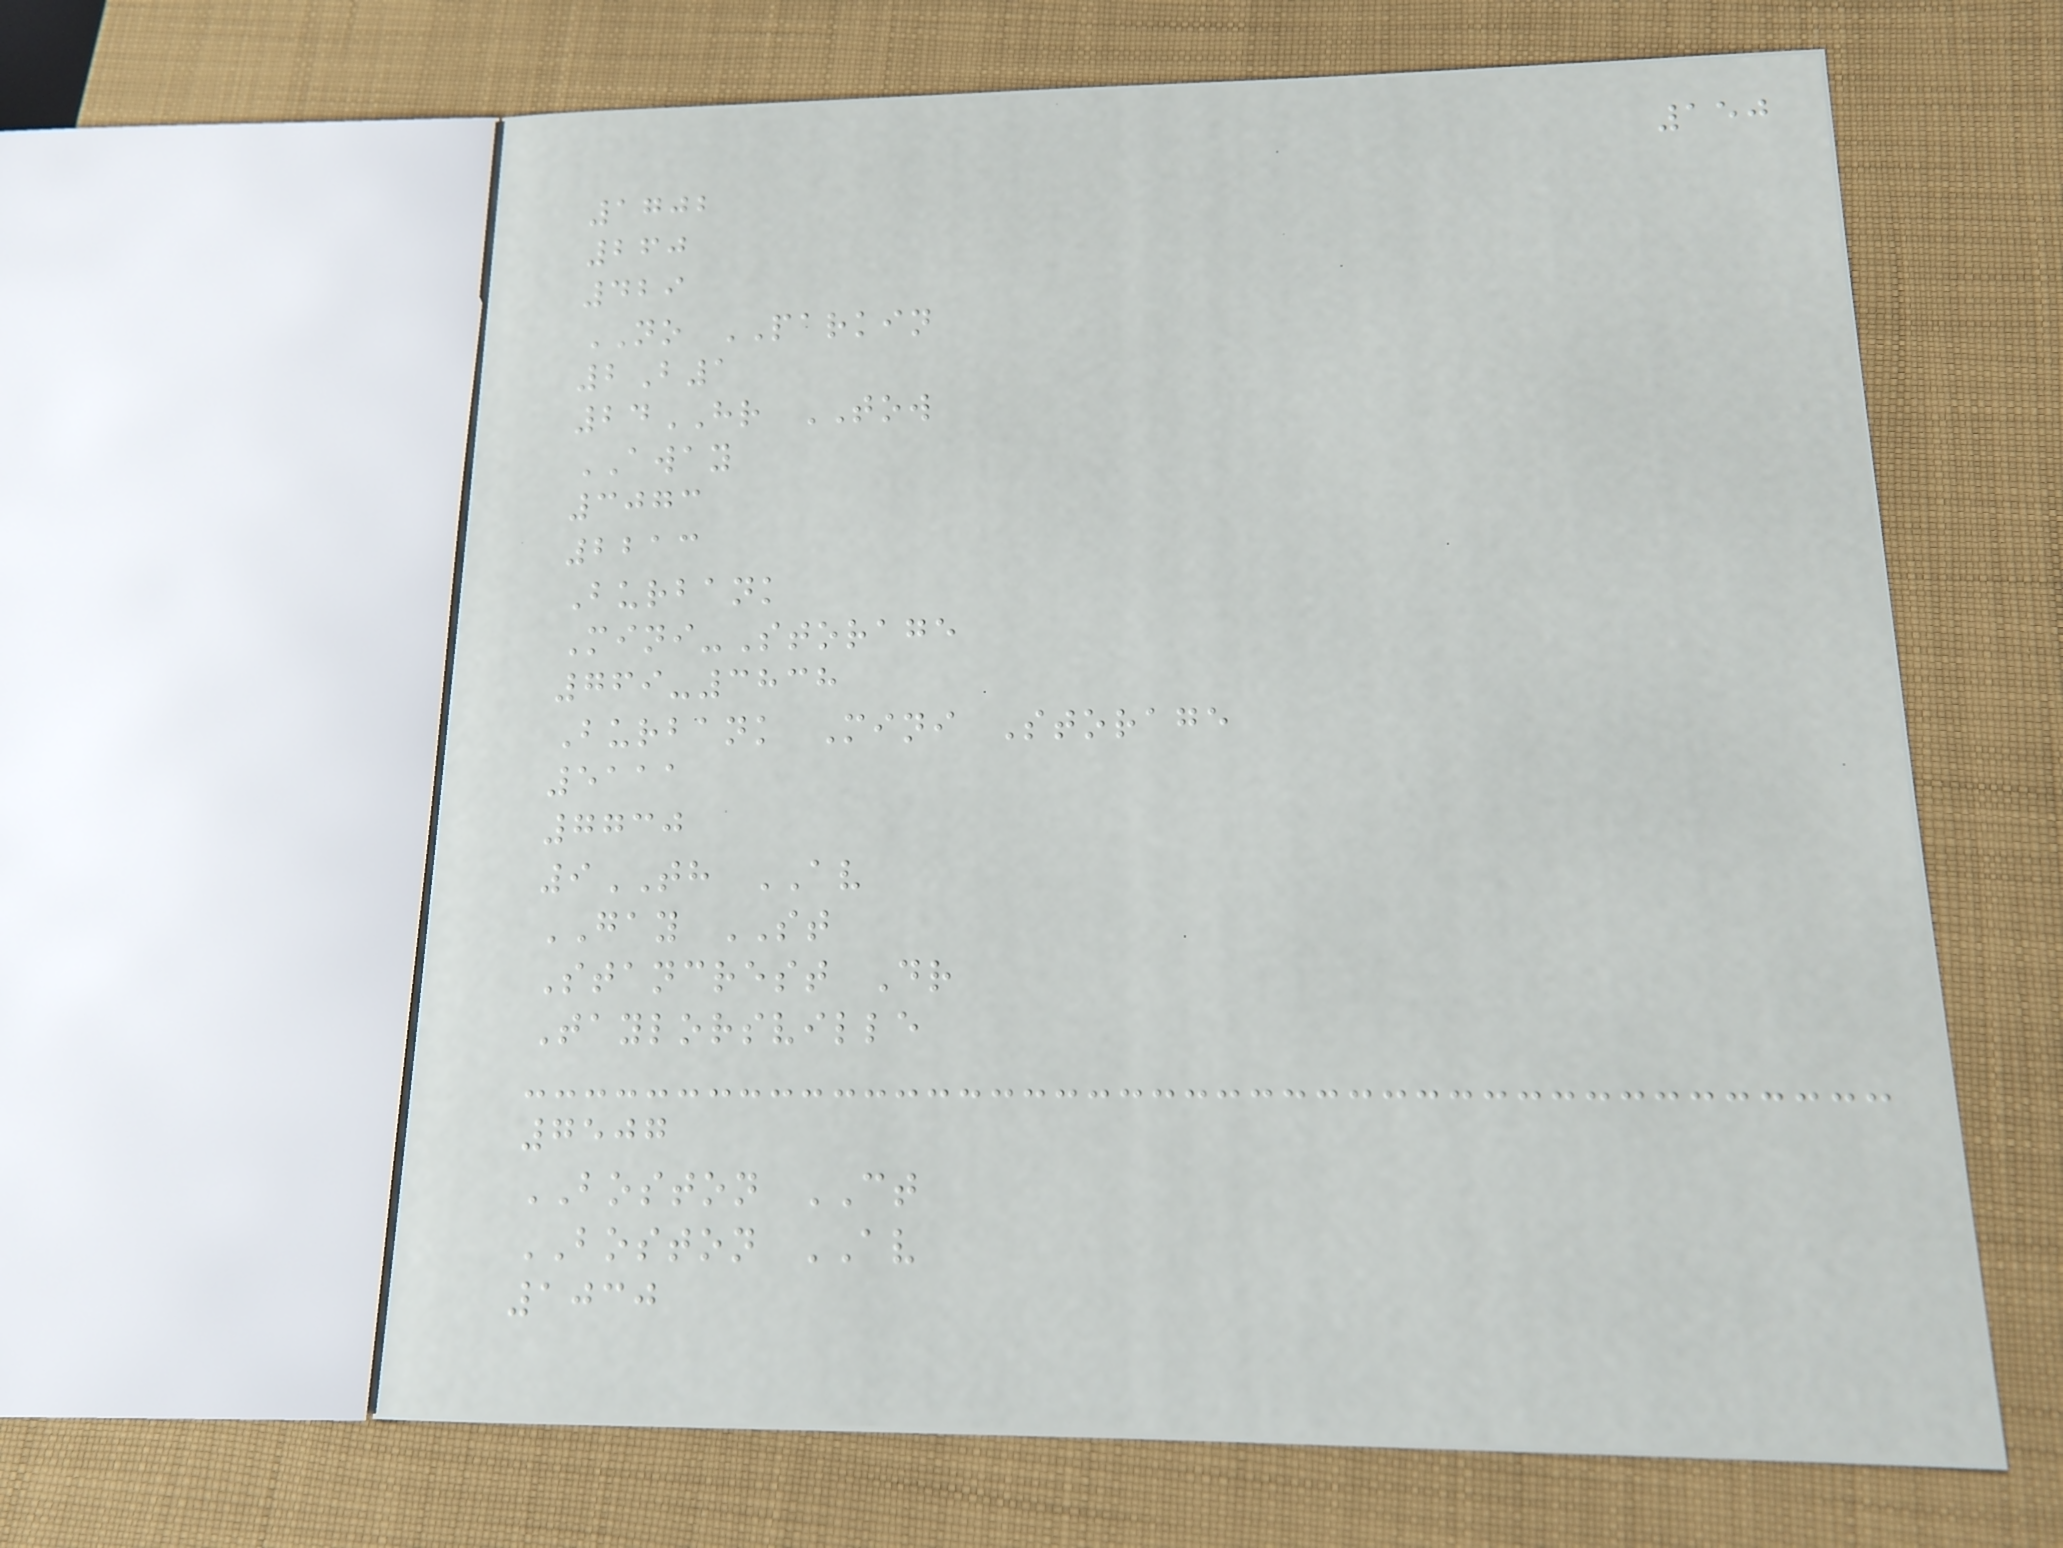150
1702
260
429
NO PARKIN
2B1
24HR TOW
AWAY
3073
2213
Burbank
Mini-Storage
769-3838
Burbank Mini Storage
5111
7730
9TH AV
GAY ST
Stancrest Dr
Taylorsville
7507
BOSTON CT
BOSTON AV
1030
